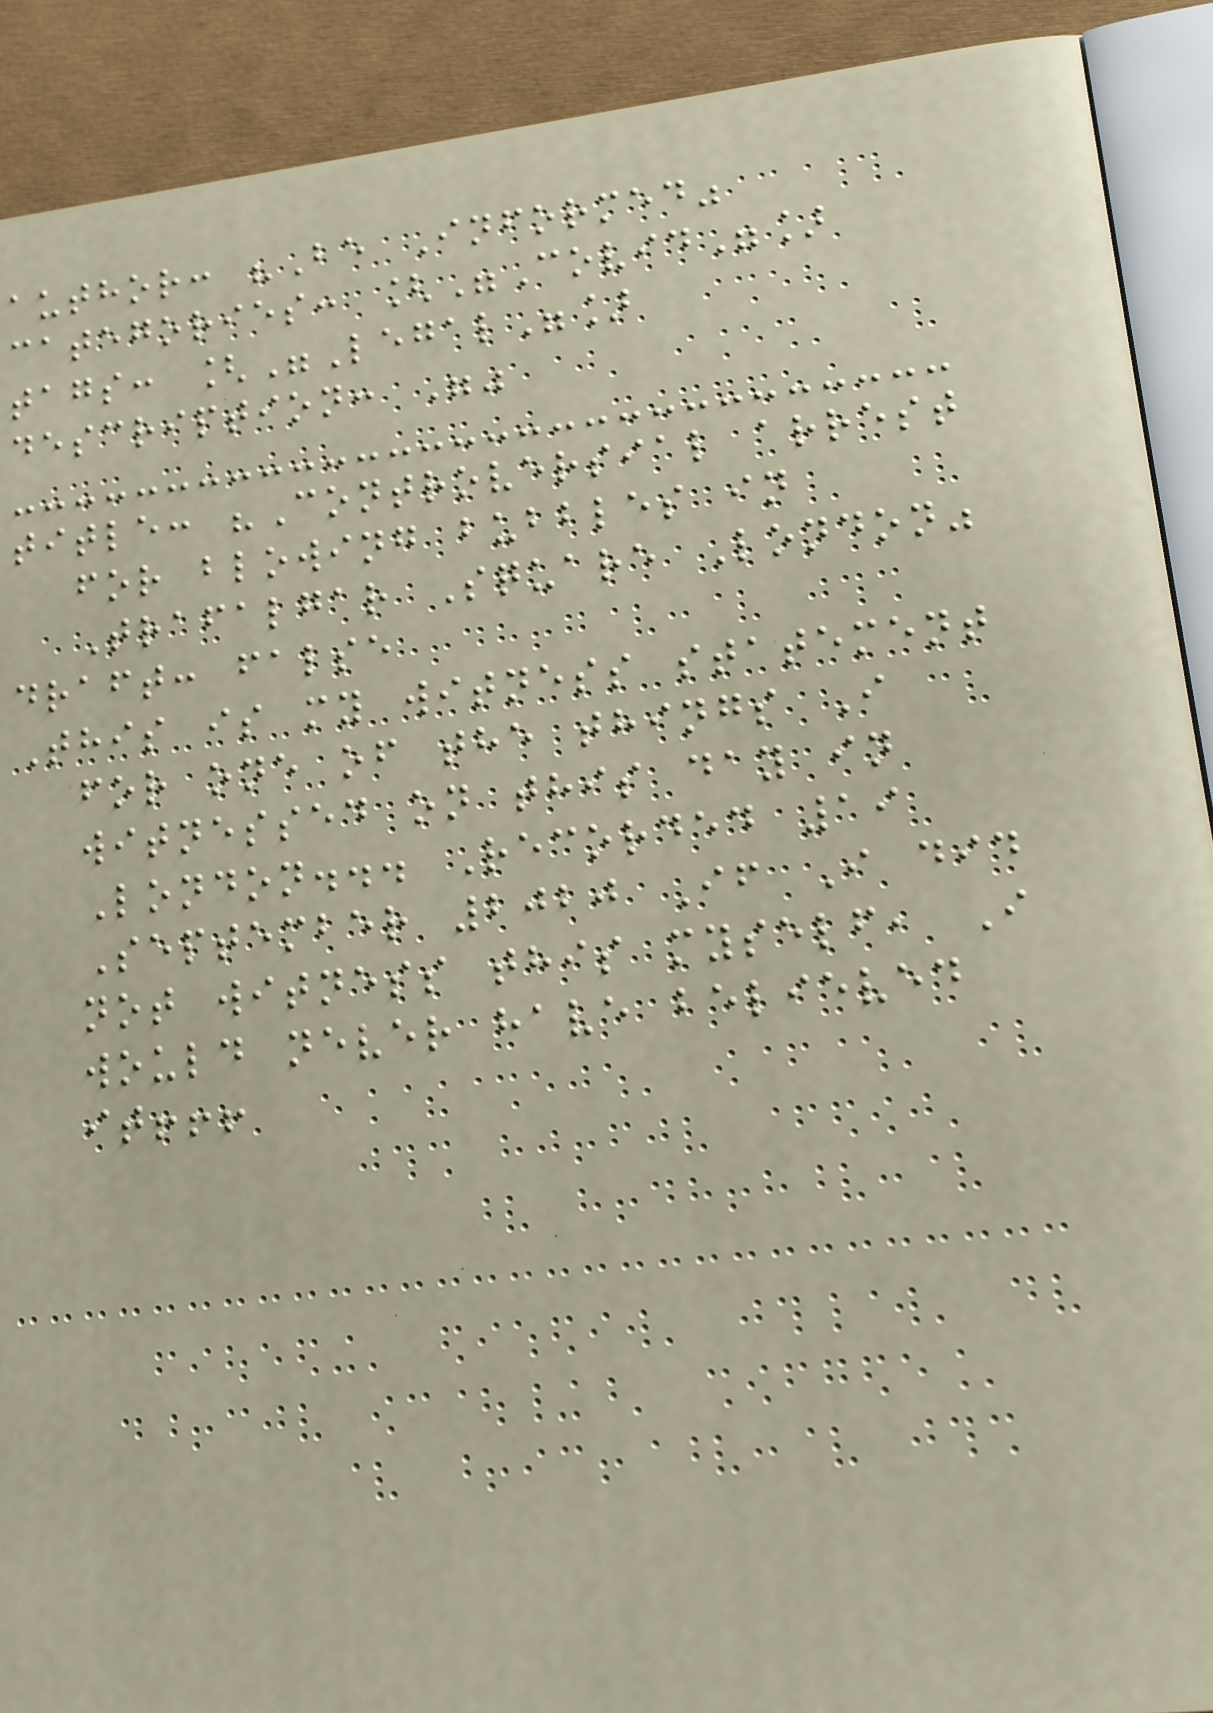author: "Be Informed"
categories: ["Covid"]
tags: ["Legal"]
description: ""
title: "Controversial arrest
for blowing bubbles in
Trafalgar Square London"
draft: false
This is my witness statement
for one of the things I
witnessed on this day in
London... Recorded 19
September 2020 If I did
not witness this myself, I
would never have believed
it!!!
